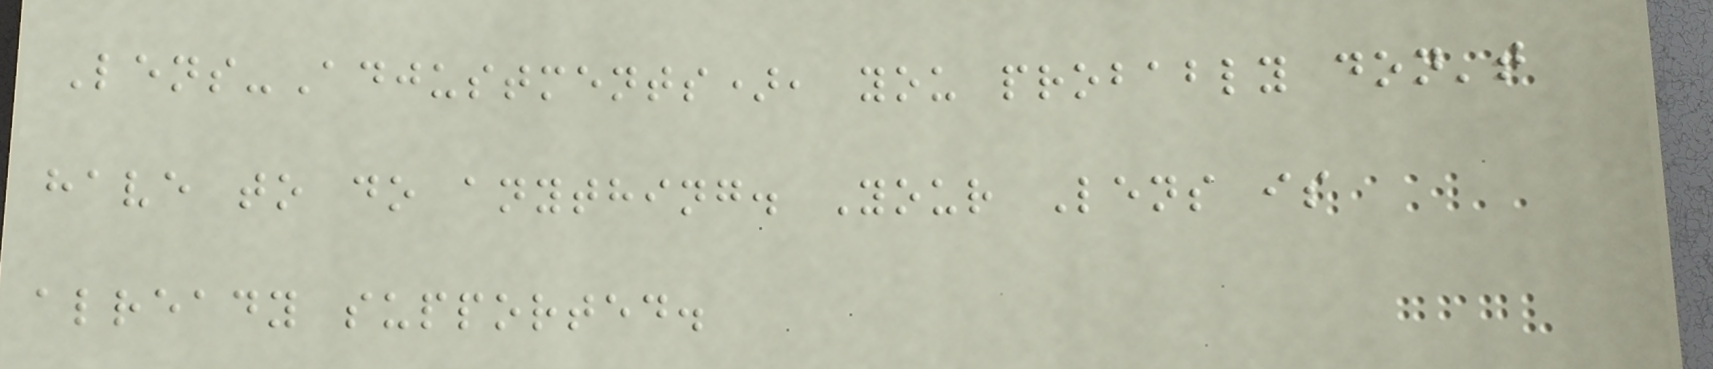Lens-Adjustments), you probably don't
have to do anything. Your Lens is
already supported.
